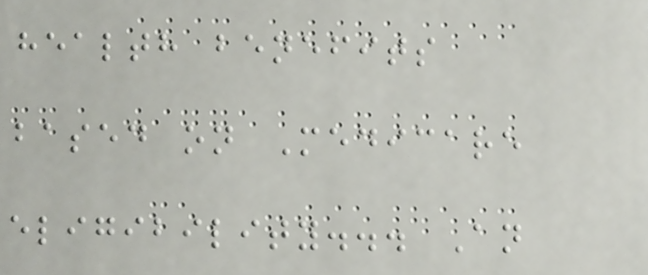health benefits
based on Medicare
eligibility... An
